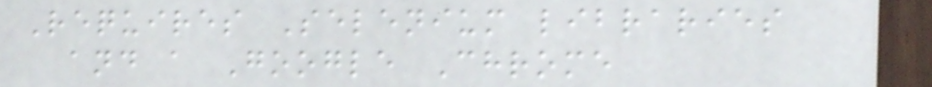Requires Selenium libraries
and a Google Chrome
